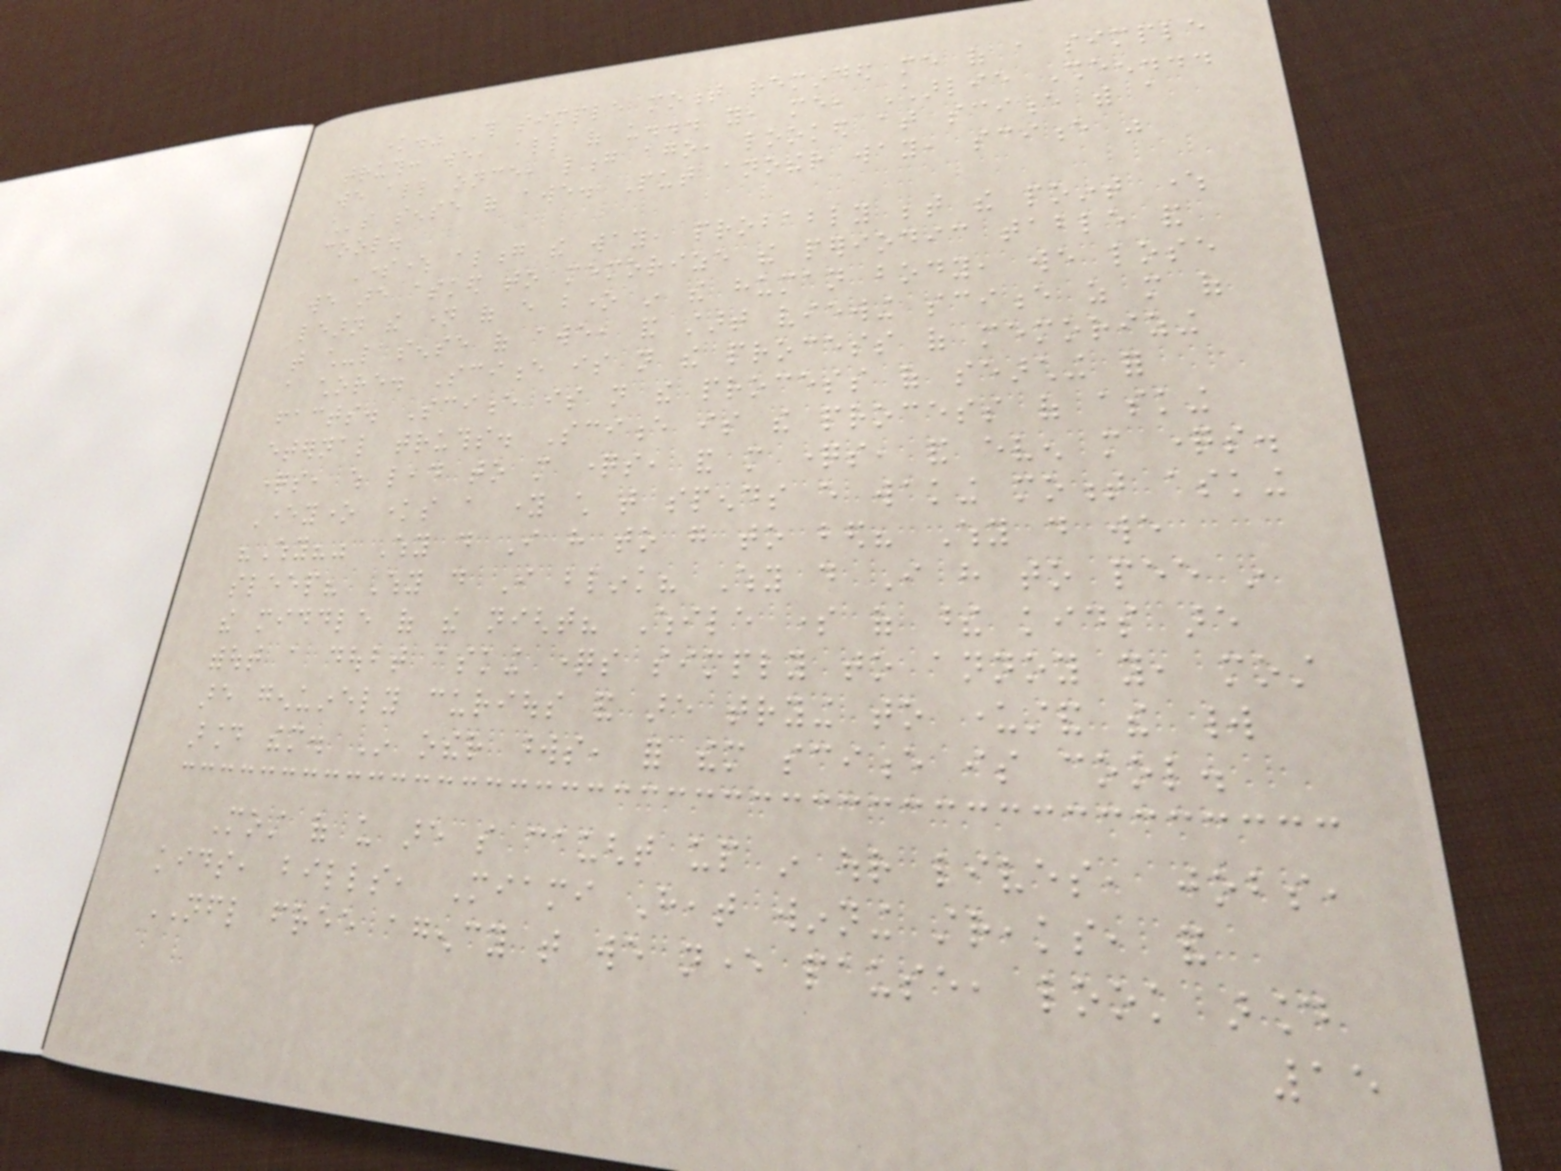know." This simple moment reminded me of a simple
truth: we, all of us... you, me, Charlie Sheen...
we all once, long ago, looked at science with a
child's sense of awe. Put another way, science was
cool.
Somewhere along the way, probably between the point where
we are asked to memorize the periodic table and
learn the name of every bone in the human body, we lose
that child-like sense of awe, and start viewing science as more of
a chore. Science is not the process of memorizing
facts. Science is not the process of searching for
eternal truths. Science is the process of asking
questions, which lead to more questions, and more questions, and even more questions.
Everyone knows a young child that spends every waking moment asking
"Why?" Why do I have to go to bed? Why do we
sleep? Why do I blink? Why do I have to pee in
the middle of the night? While some of these kids are
without a doubt asking questions simply to annoy you, most
are genuinely curious and are trying to understand the world
around them. In other words, for them science is cool.
Most of us are so caught up in our lives, jobs,
kids, bills, Miami Heat winning streaks, and
NFL free agency that we never pause, look around
15
